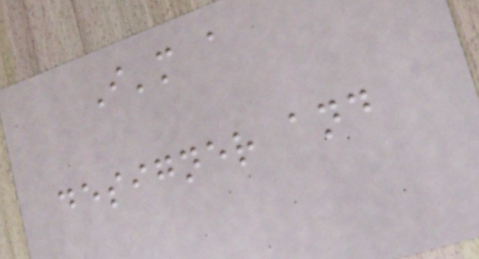I'm a
designer and
